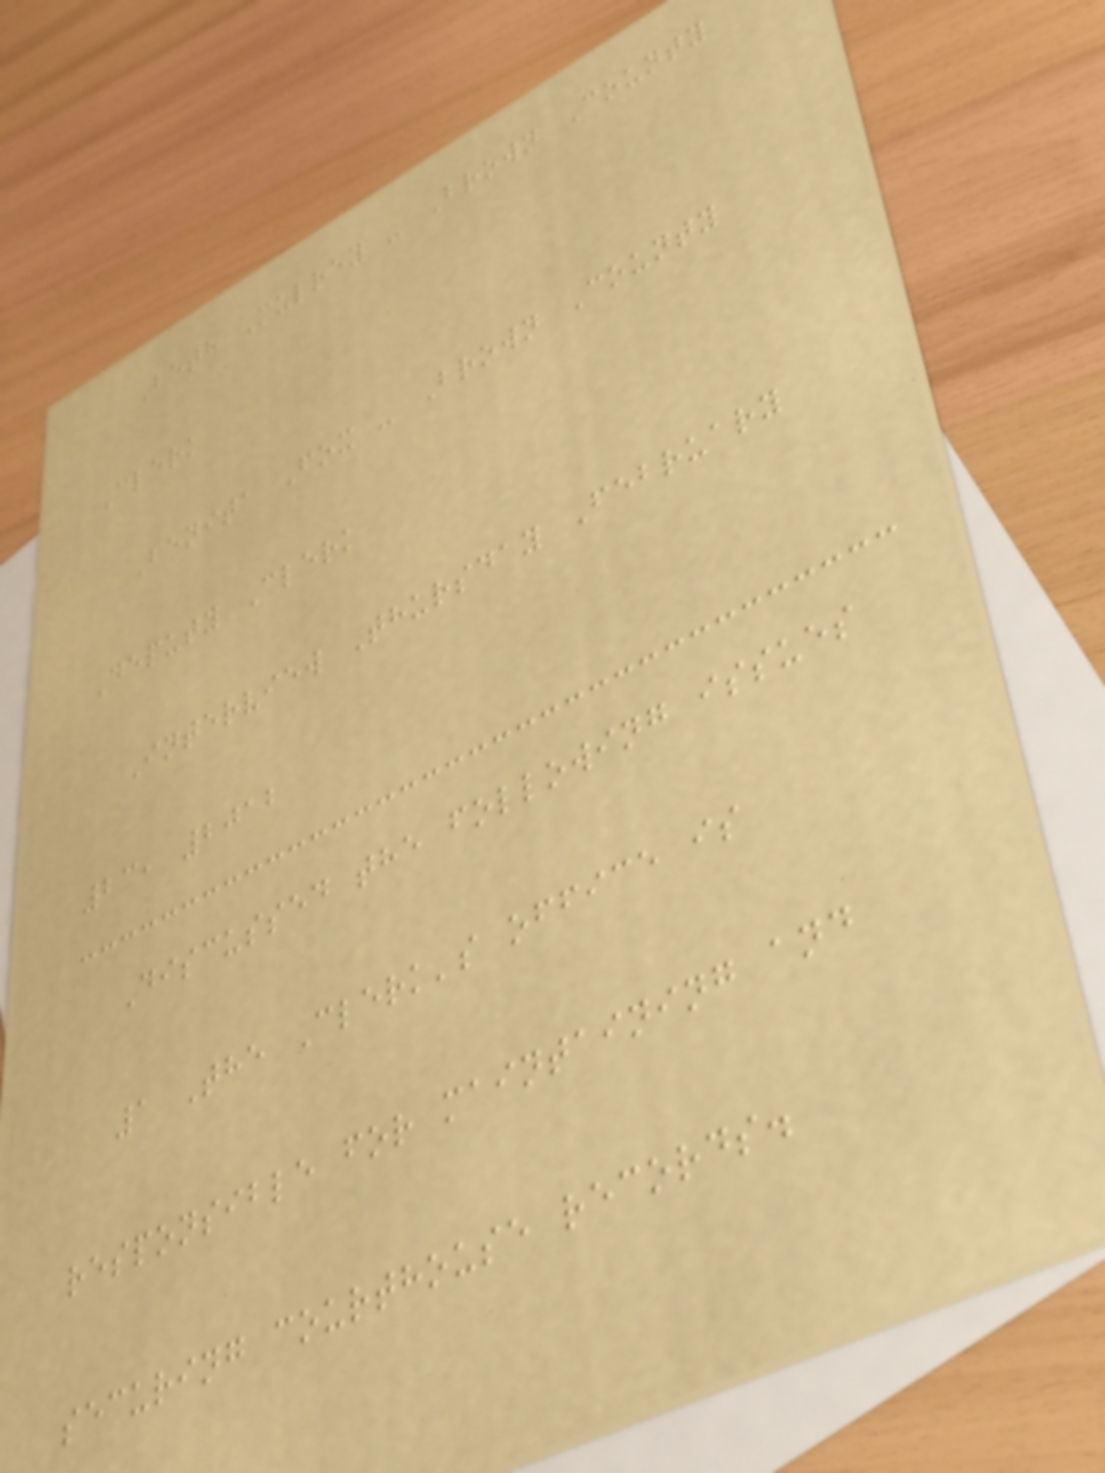Beth Mulrey - Brown County
Clerk
Benita Fox - Brown County
Deputy Clerk
Interview Thursday February
23, 2012
Discussed the following issues
1 The Clerk's office is
responsible for maintaining and
securing courthouse records.
